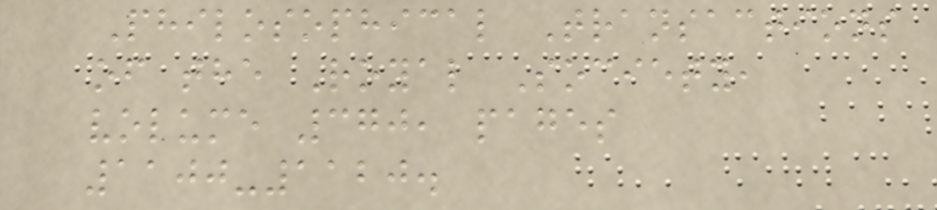Philosophical Transactions
of the Royal Society,
volume 370, pages
1100-1120.
